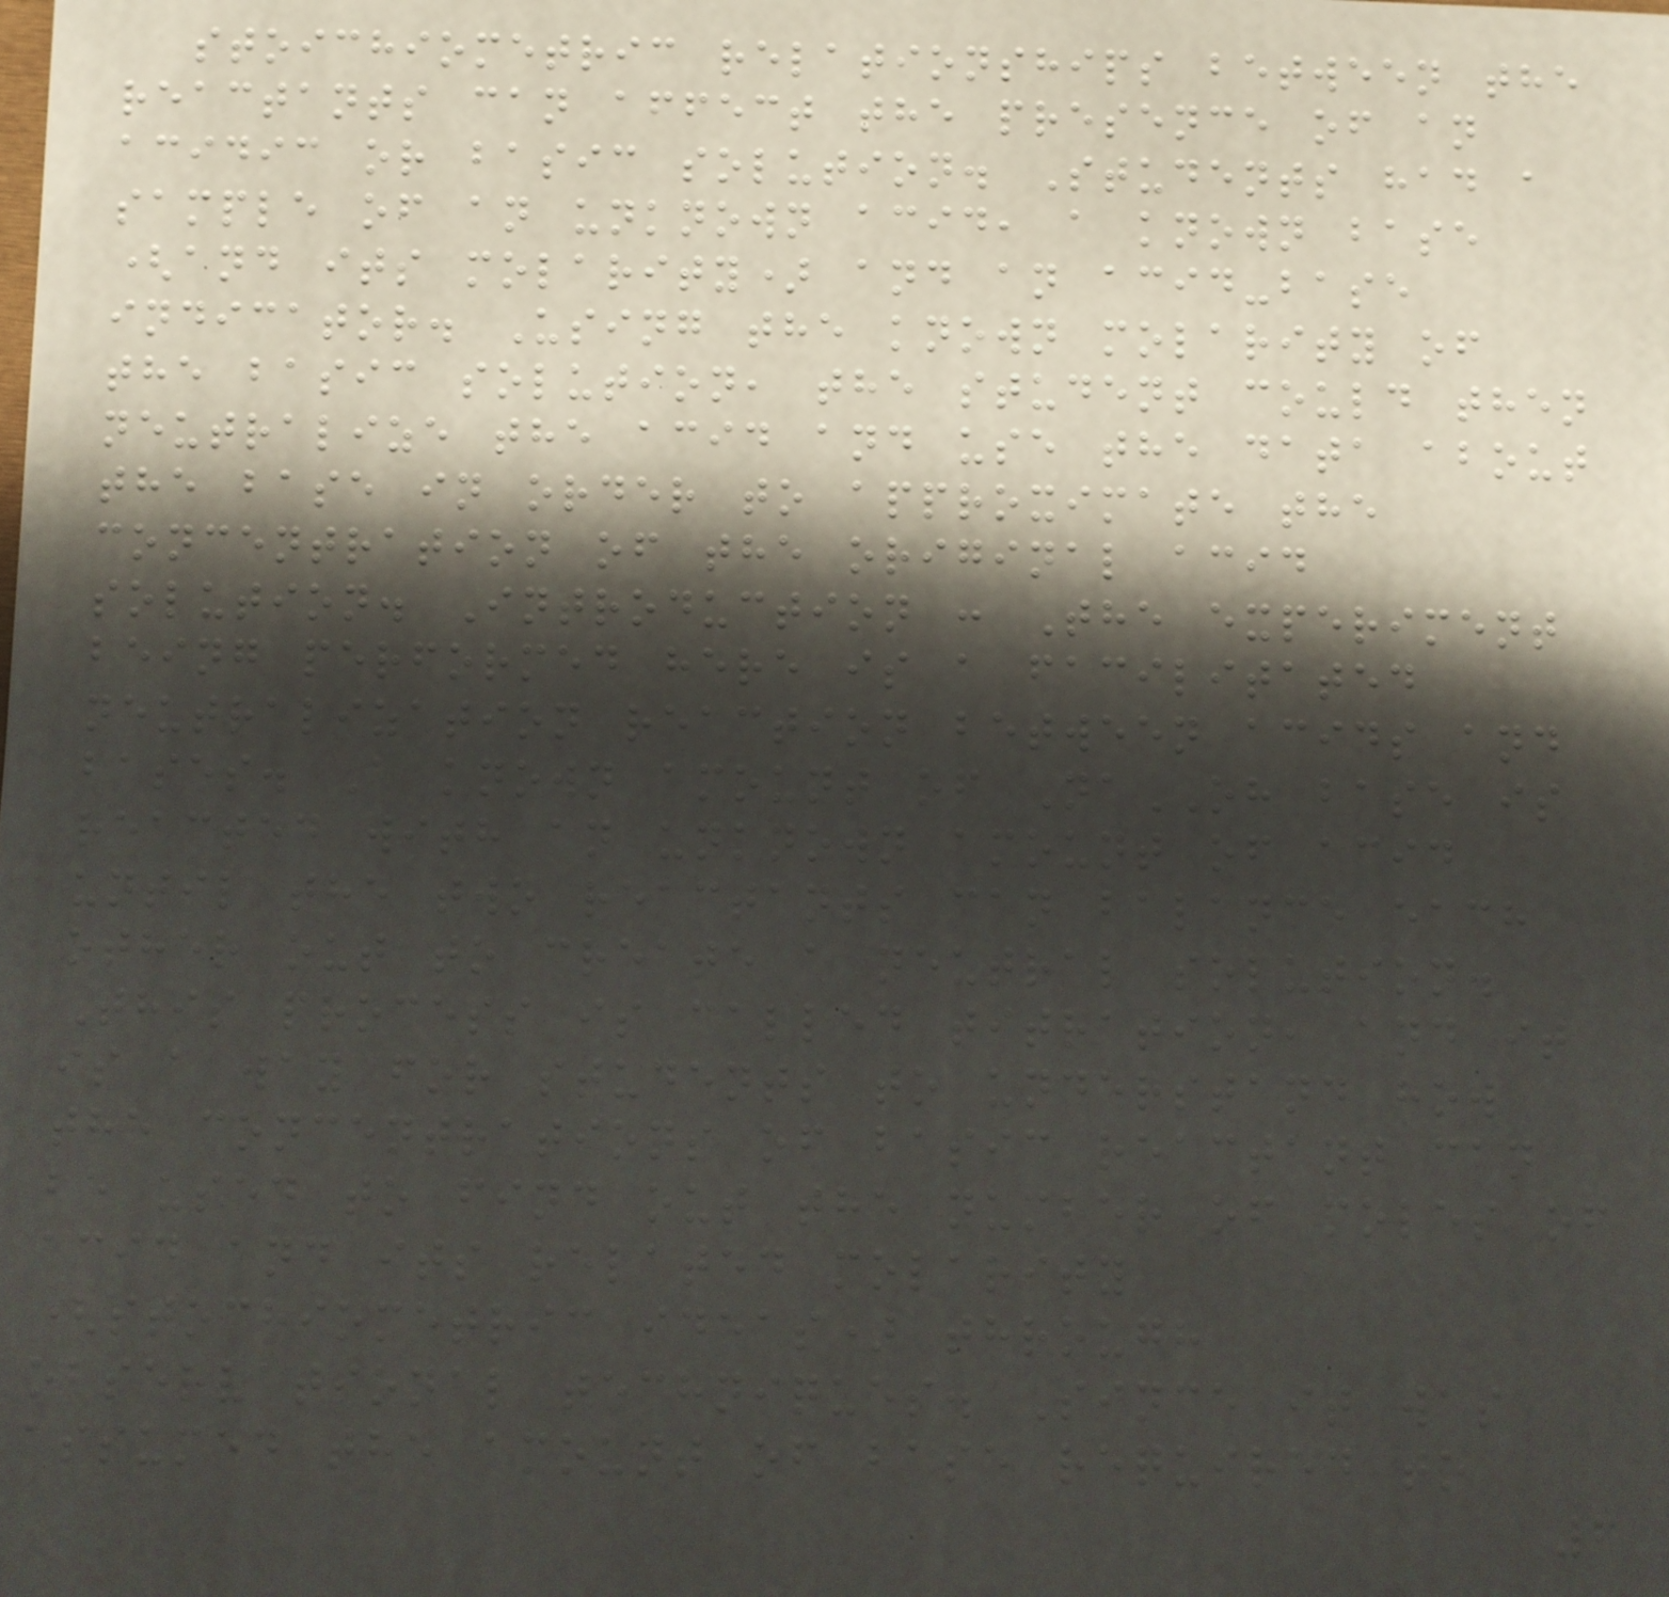stoichiometric relationships between the
reactants can affect the presence of an
acidic or basic solution. Students had a
sample of an unknown acid, a known base
(and its molarity) and an acid-base
indicator. Using the known molarity of
the basic solution, the student could then
neutralize the acid and use the data about
the base in order to approximate the
concentration of the original acid
solution. Introduction : The experiment
being performed here is a facilitated
neutralization reaction between acids and
bases. A known amount of NaOH base is
reacted with an unknown amount of acid
until the two reactants can balance each
other out to create a neutral solution.
This process is called titration, and it
is a way for students to understand how
the concentrations of basic reactant can
be used to find out the number of moles of
acid and its related molarity
(stochiometric ideas) through
observational techniques. Since it was
assumed the amount of base required to
6
